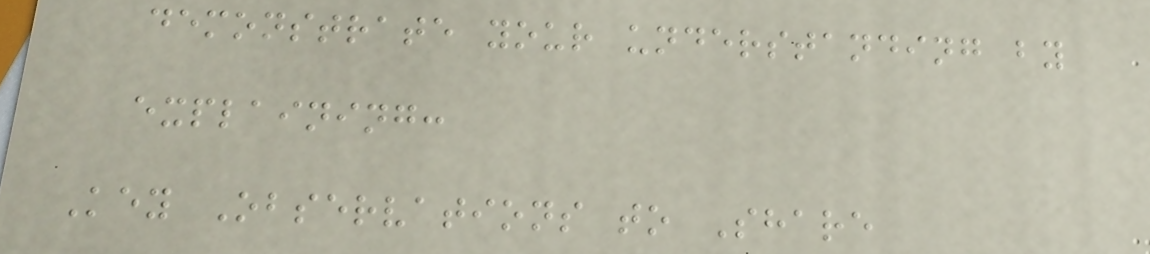demonstrate your understanding by
explaining:
Key Observations to Share
